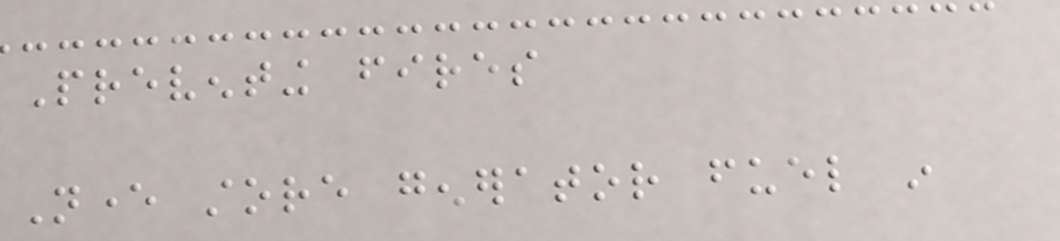Preventing fires
Never store generator fuel in
